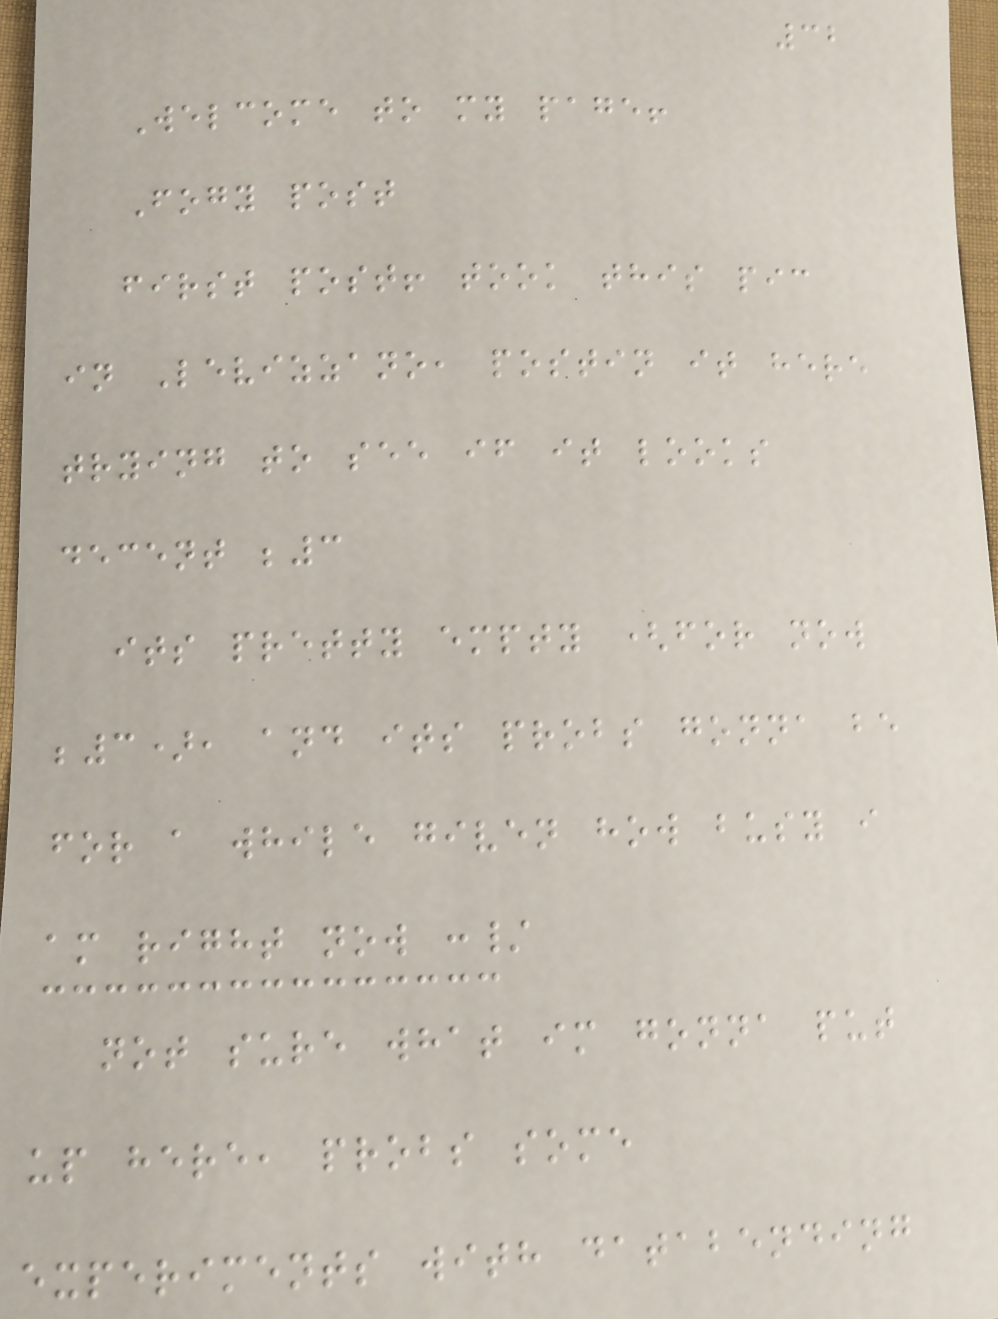32
Welcome to my page!
Fogy post
first post! took this pic
in Levizzano, postin it here
trying to see if it looks
decent ;3
its pretty empty (for now
;3), and its probs gonna be
for a while given how busy i
am right now :/
not sure what im gonna put
up here, probs some
experiments with databending
